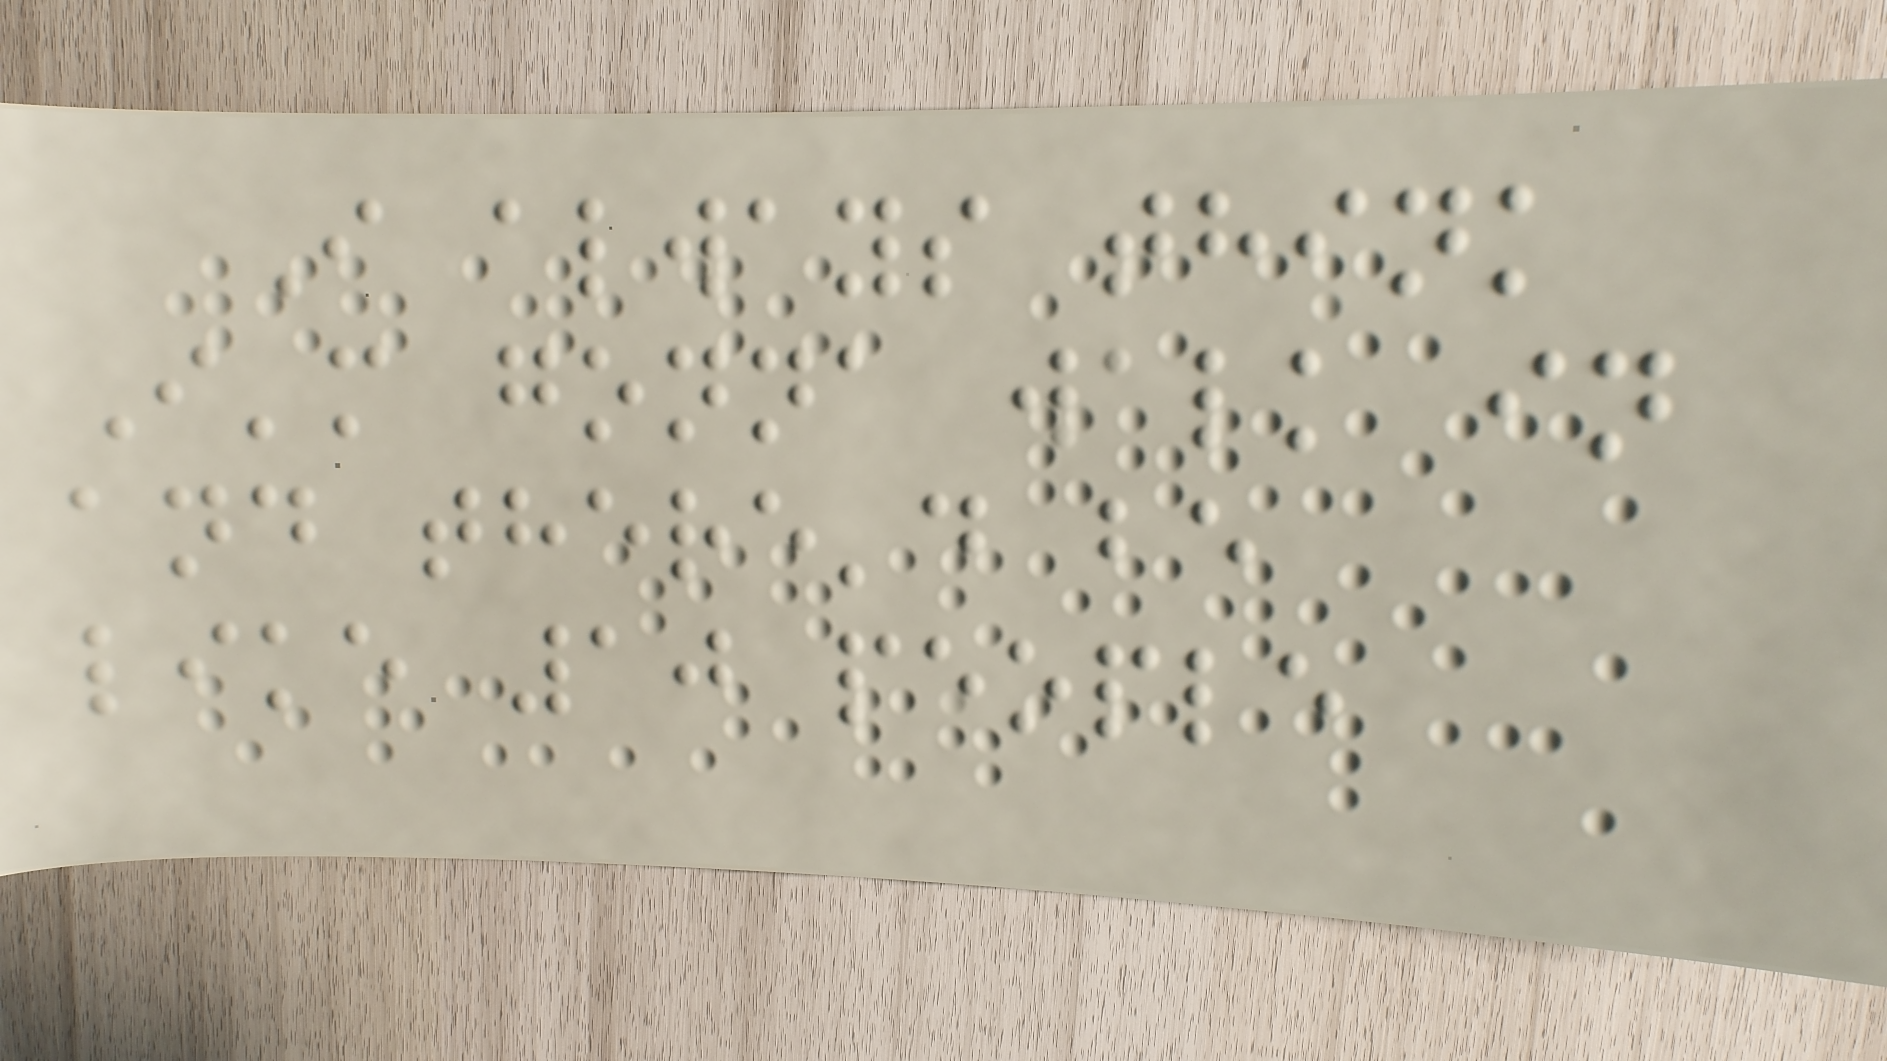I always think
I'm gonna walk in
and there'd be
like 10 people
